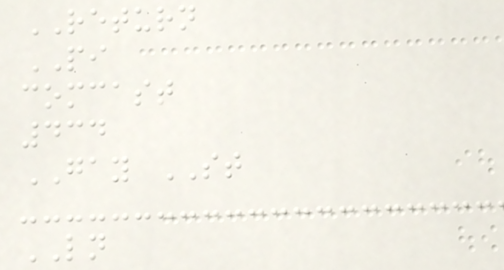RETURN
PI
comcast
434
GAY ST
LN
